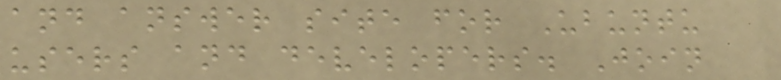and answer site for Ubuntu
users and developers. Join
